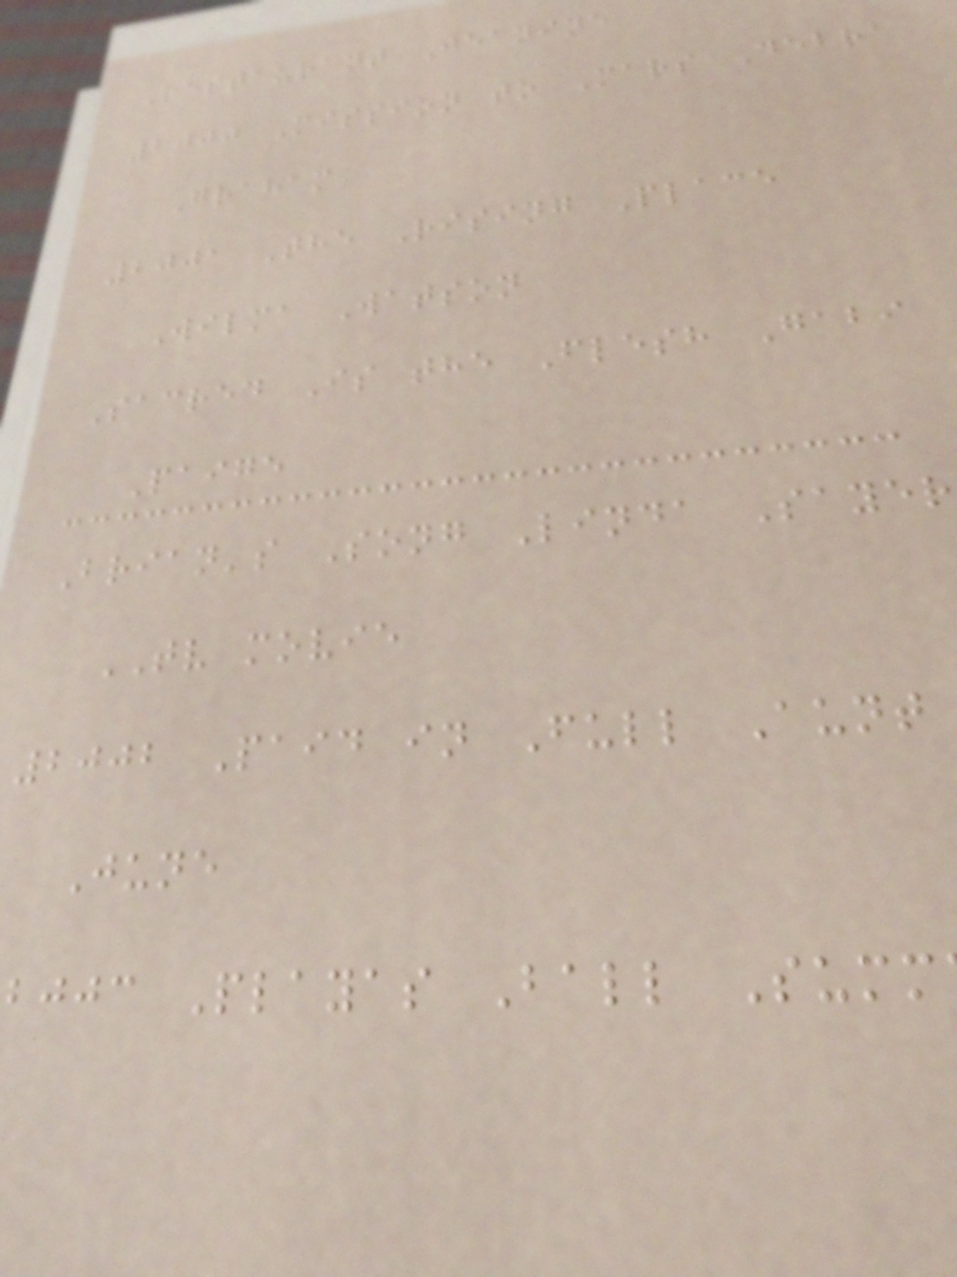Restaurant Jeanine
2000 Mission to Mars Debra
Graham
2001 The Rising Place
Wilma Watson
Sacred Is the Flesh Gabi
Paige
Brian's Song Linda Sayer
TV movie
2002 Paid in Full Aunt
June
bjjc Playas Ball Summ
